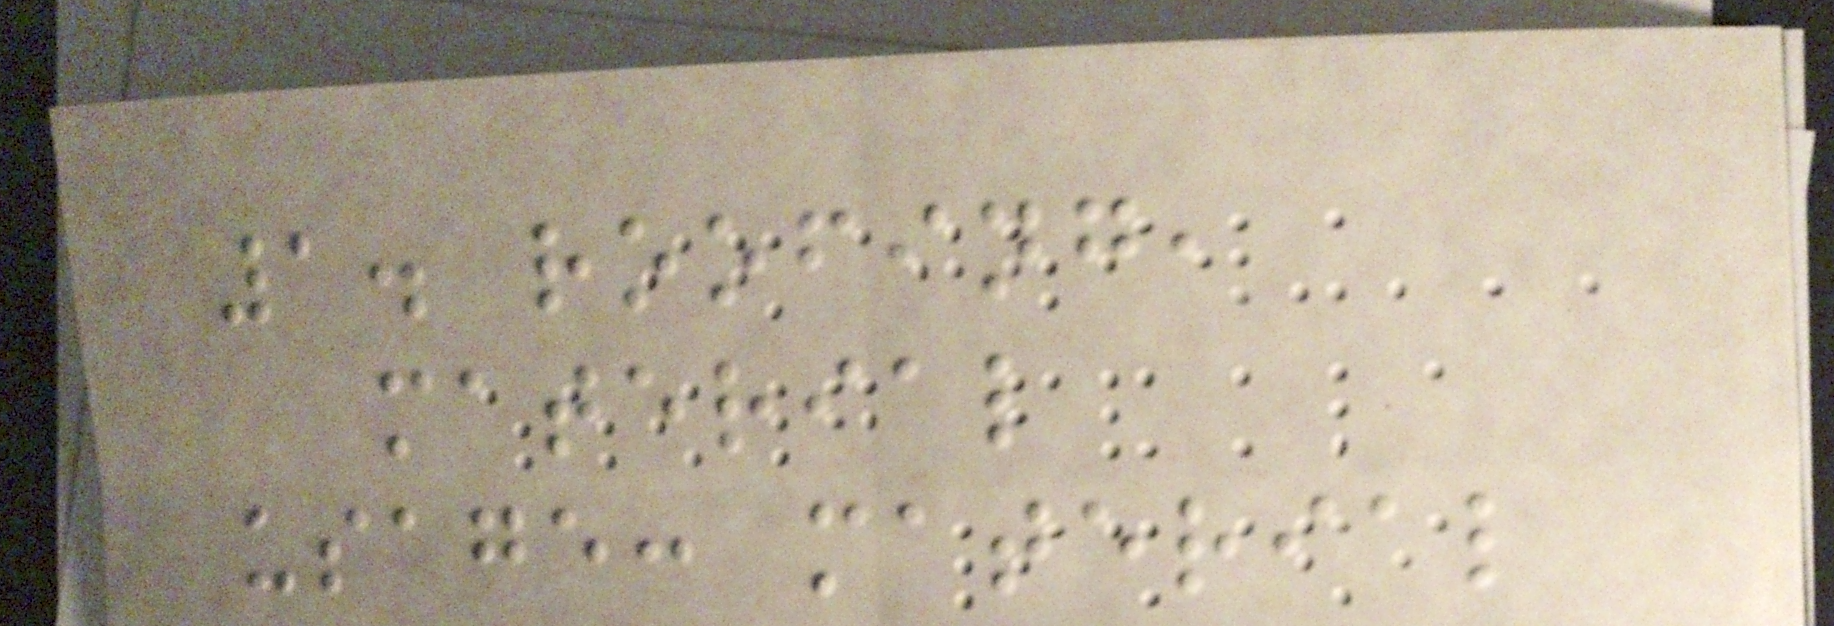1. roofing,
material
usage: material
